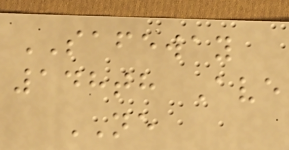SAFEWAY
148th Ave
NE
